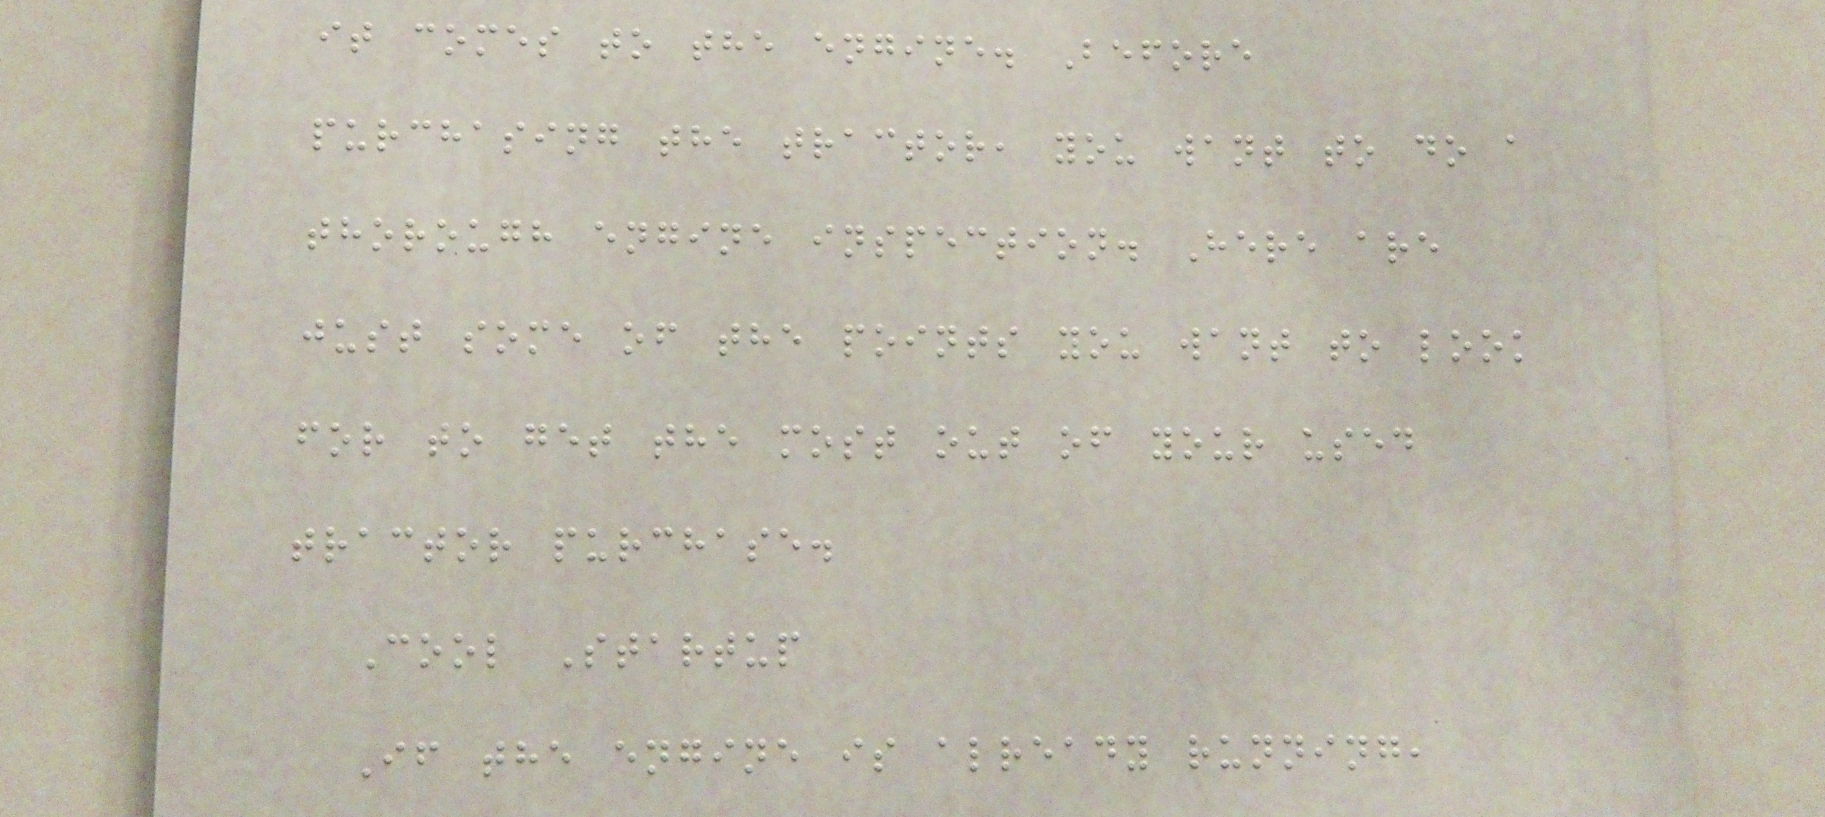it comes to the engine. Before
purchasing the tractor, you want to do a
thorough engine inspection. Here are
just some of the points you want to look
for to get the most out of your used
tractor purchase.
Cool Startup
If the engine is already running,
